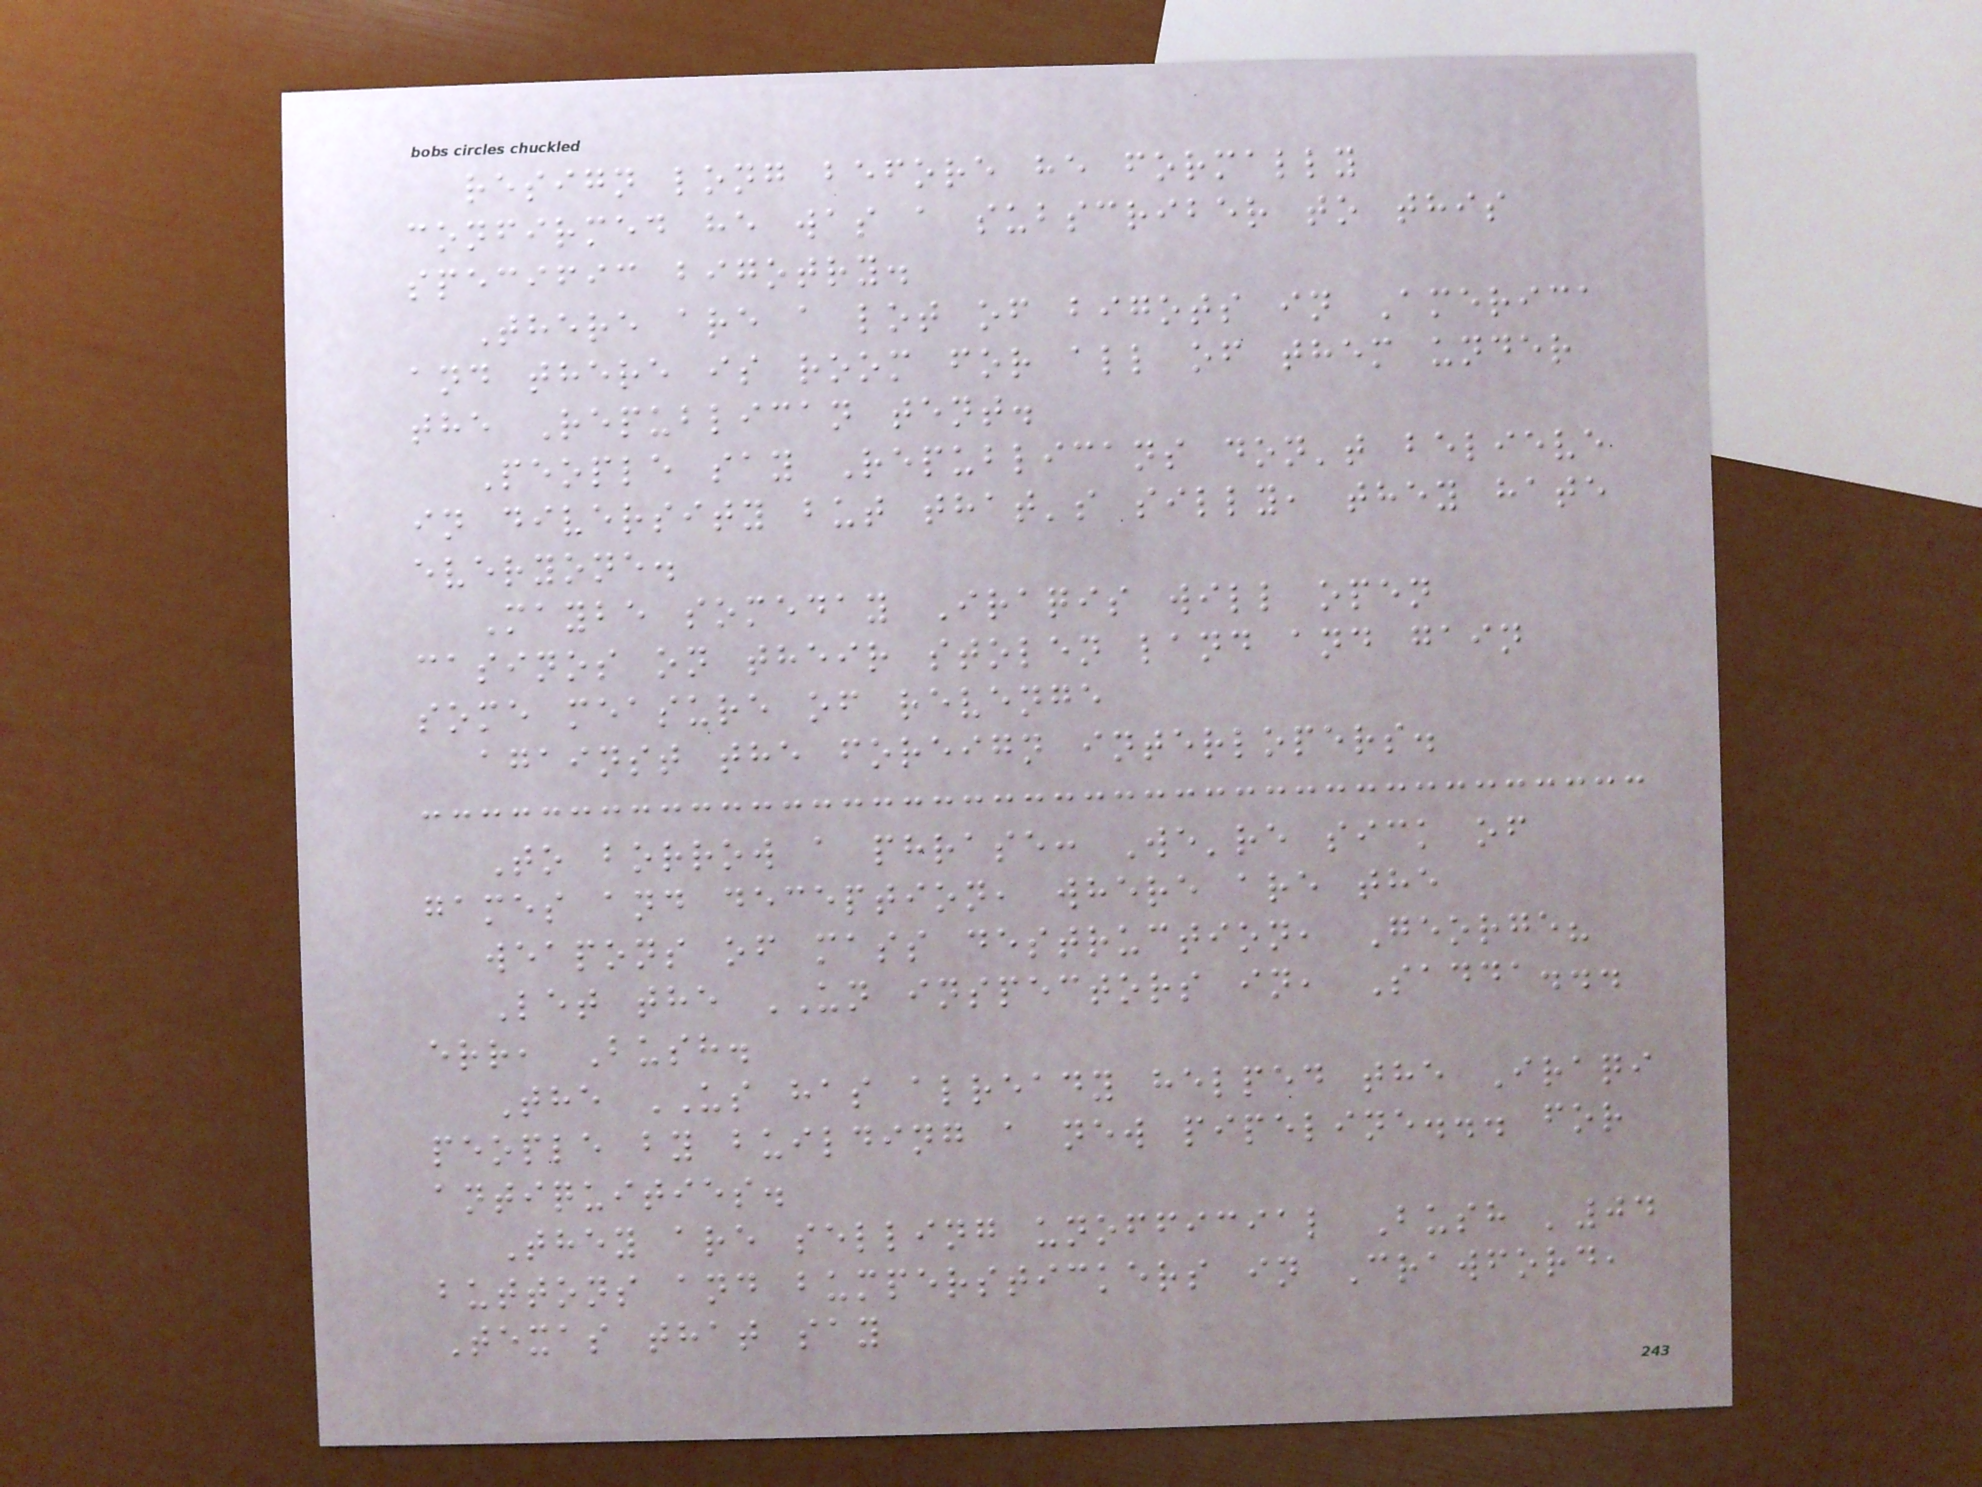resign long before he formally
confirmed he was a subscriber to this
specific bigotry.
There are a lot of bigots in America
and there is room for all of them under
the Republican tent.
People say Republicans don't believe
in diversity but that's silly, they hate
everyone.
Maybe someday Iraqis will open
casinos on their stolen land and gain
some measure of revenge
against the foreign interlopers.
To borrow a phrase: We're sick of
games and deception, where are the
weapons of mass destruction, George?
Let the UN inspectors in, Sadda...
err, Bush.
The US has already helped the Iraqi
people by building a new pipeline... for
antiquities.
They are selling unofficial Bush '04
buttons and bumperstickers in Crawford,
Texas that say
